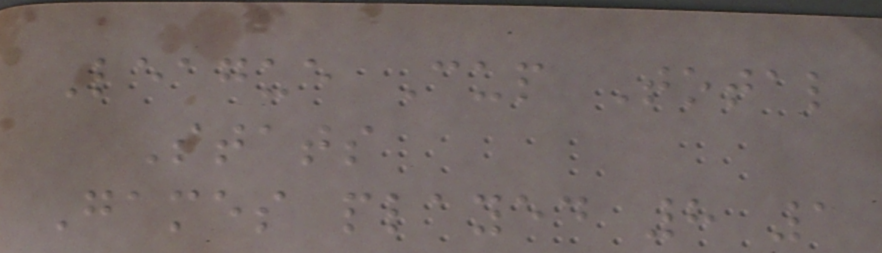League Cup Total
Stats
Games played 8 1
